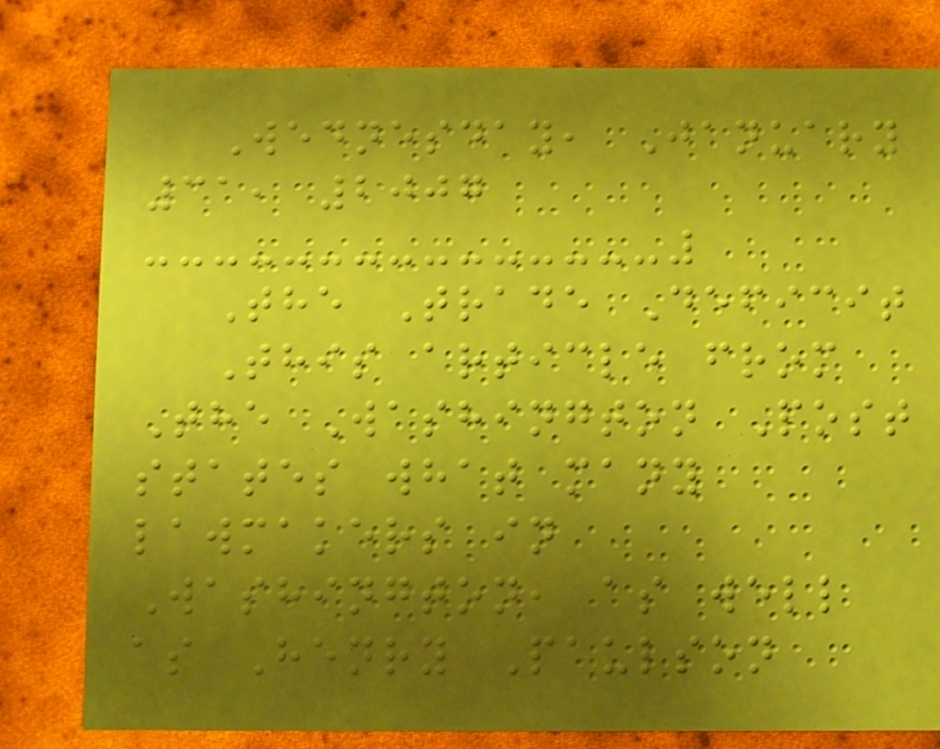Wednesday, January
31, 2007
The Trade Deficit
This article from
The Washington Post
states what many
lawmakers in
Washington, as well
as Henry Paulson
